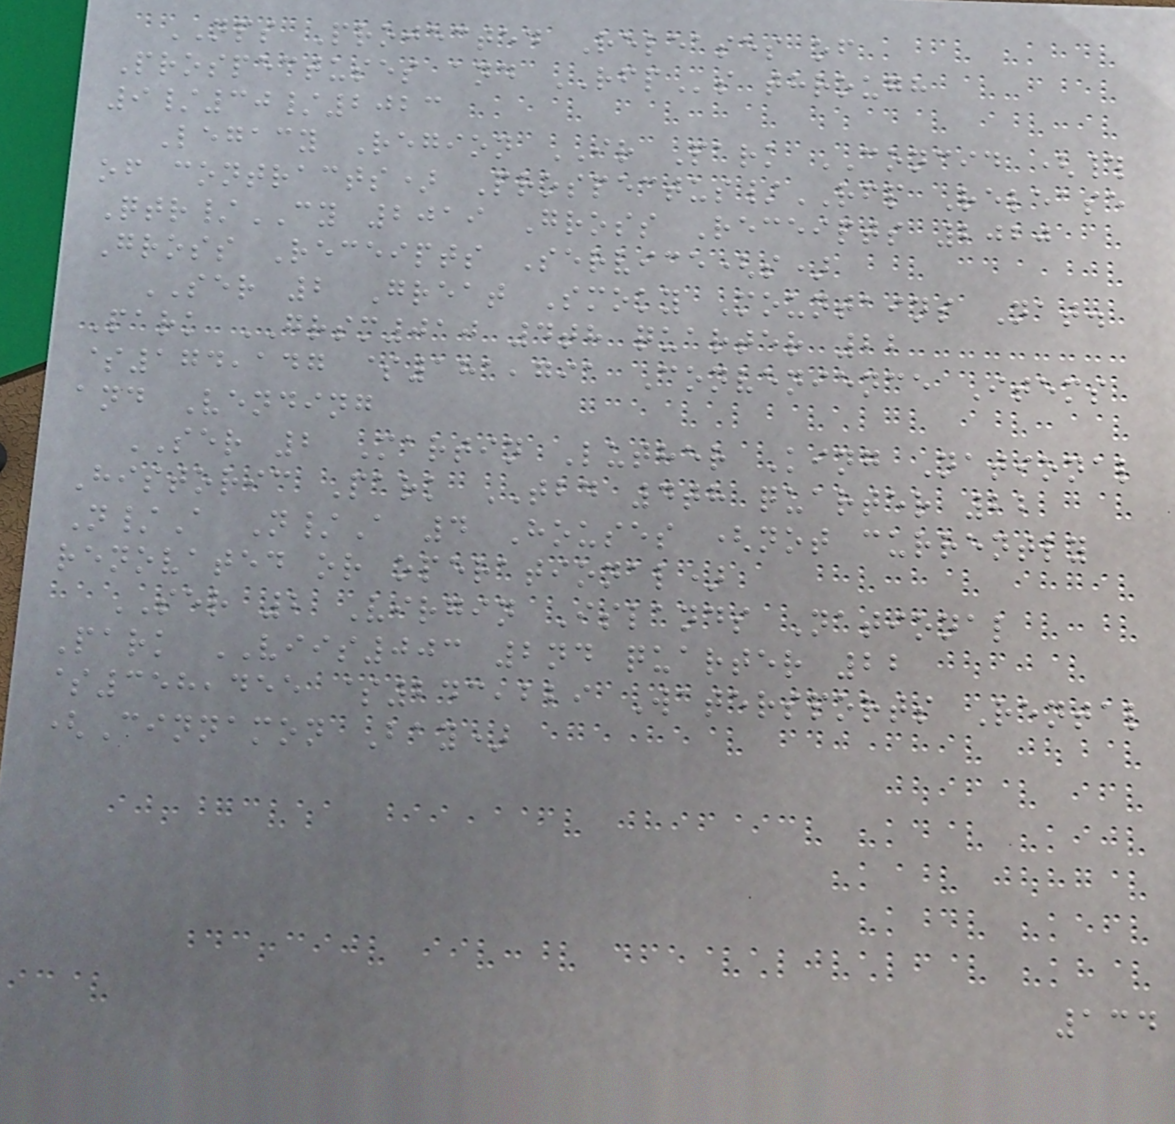NPS Projected Releases of
Prospectuses and RFPs through
9/30/2023
Legacy Region IR Park CONCID (#
of contracts) Prospectus/RFP Release
Qtr/CY 2019 Gross Receipts 2020
Gross Receipts Service(s)
SER 2 Great Smoky Mountains Nat.
Park GRSM010 4th quarter 22
$174,147 $181,791 Convenience Items
and Vending
SER 2 Martin Luther King National
Historic Park TBD 4th quarter 22
N/A N/A 4 Houses (not currently
renovated or operational)
SER 2 Virgin Islands National
Park VIIS003 2nd quarter 22
$358,455 $243,229 Watersports Rental
(Cinnamon Bay)
134
